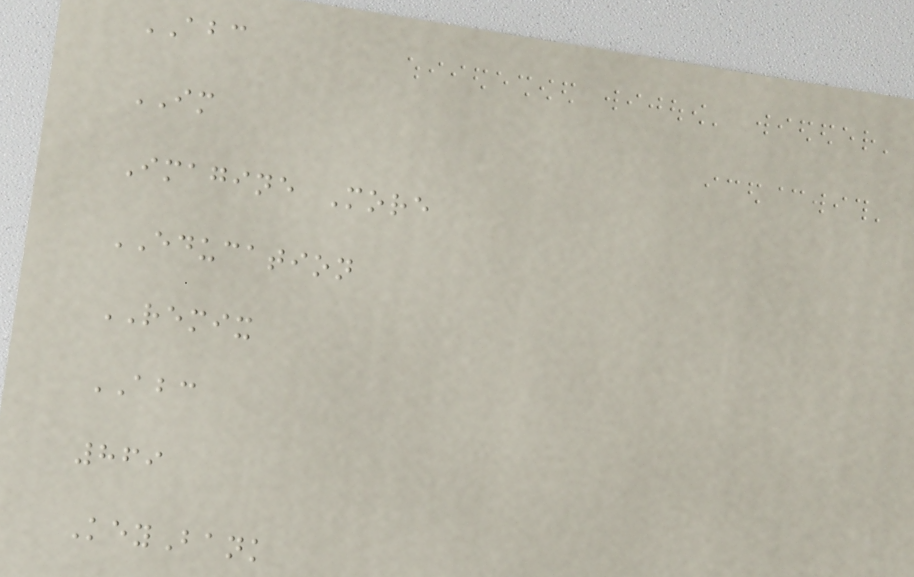ABC
IM
Imagine More
EDUCATION
REMIX
ABC
869
KeyBank
